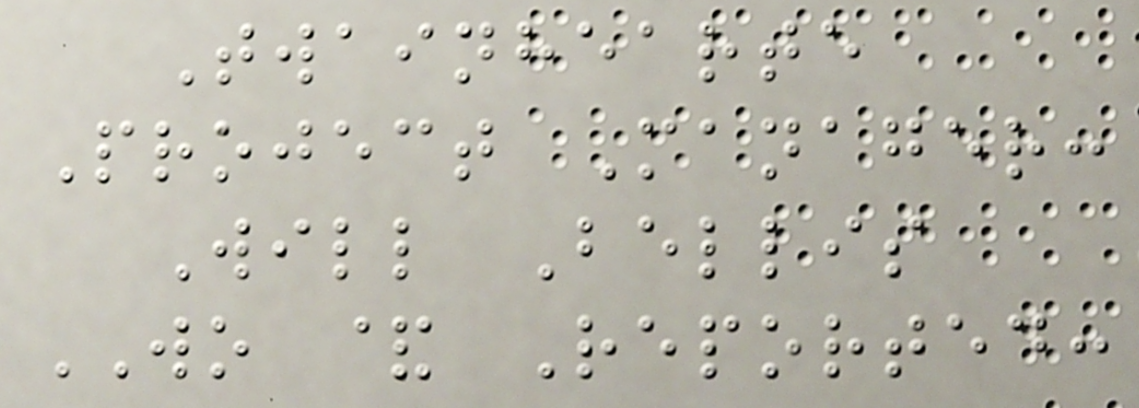Twainhearte
Project Manager:
Will Bellis
WO & Reported:
